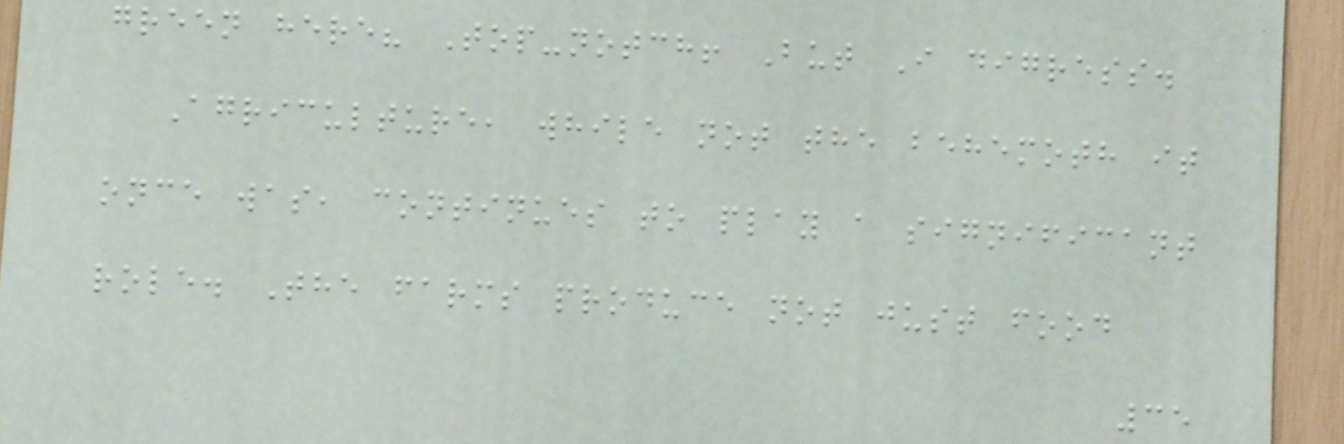green here? Top-notch! But I digress.
Agriculture, while not the behemoth it
once was, continues to play a significant
role. The farms produce not just food
35
